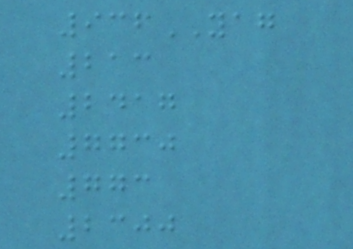936YAG
213
2417
7730
773
2300
